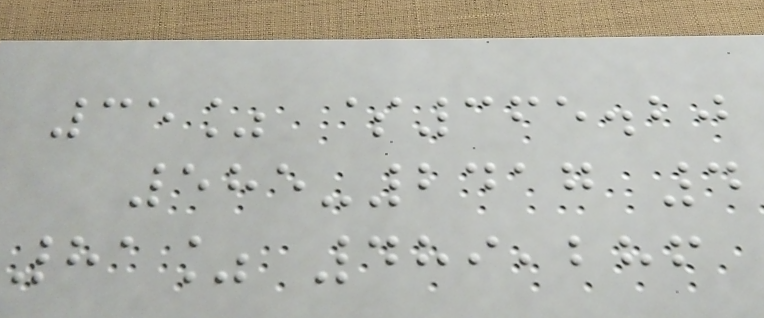35% $365.20
585-2417 4
81% 489,286
